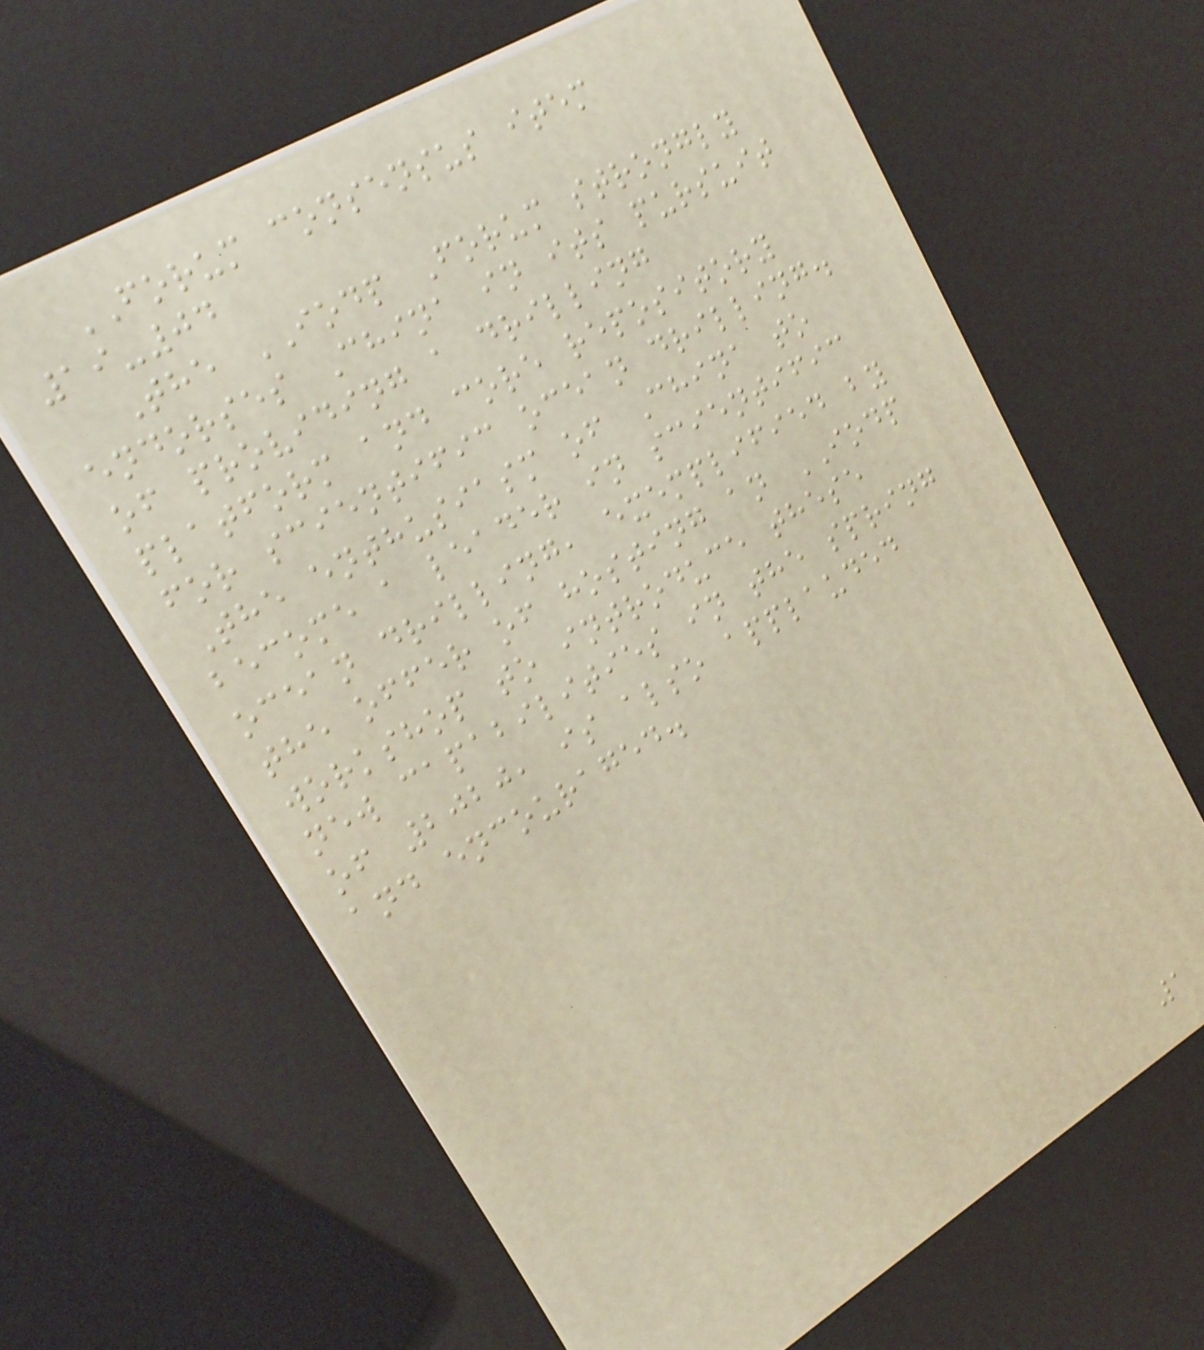FORUM consensus item
19-04
The IODP Forum strongly
endorses China in its pursuit
of providing a drilling
platform and core repository
for scientific ocean drilling.
The enthusiasm of China to
become a leader in scientific
ocean drilling, exemplified by
the offer of hosting an IODP
workshop to introduce these
new capabilities in the spring
of 2020, is also applauded
and encouraged.
1
